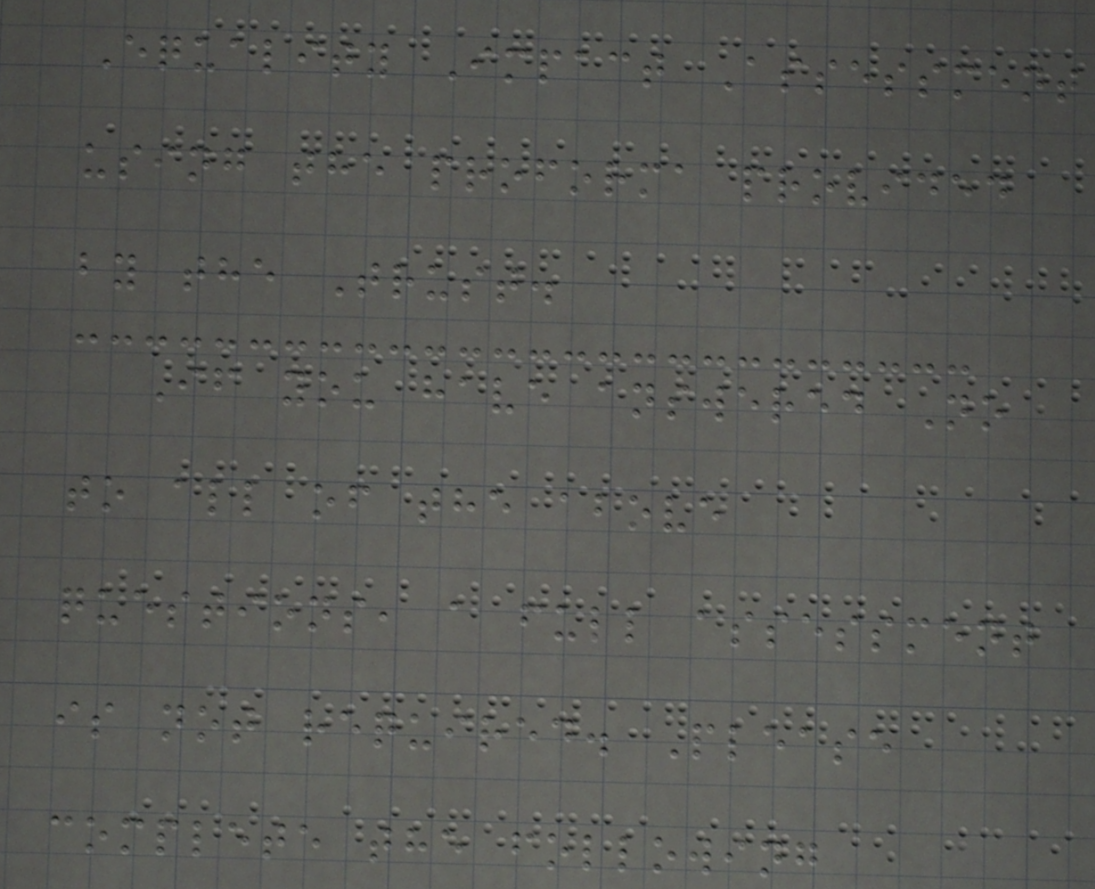Equality Impact Assessment
using the proforma provided
by the Trust.
If you have answered No
to all of the above
questions, a full assessment
is not required. Please
complete the following
